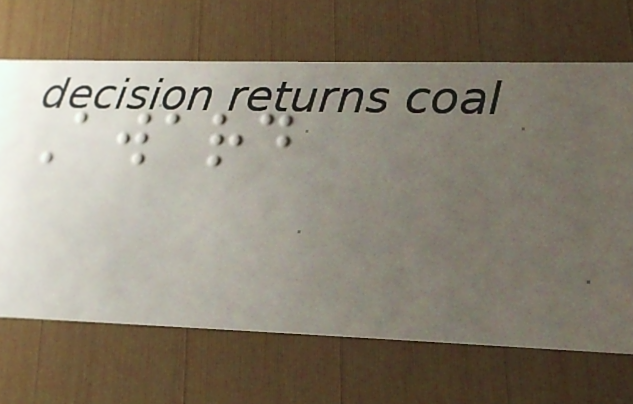Award
